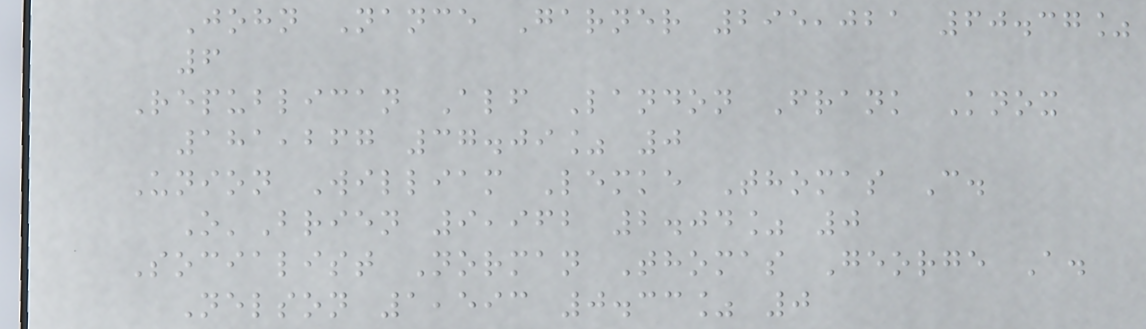John Nance Garner 295,021 60.37%
6
Republican Alf Landon Frank Knox
181,267 37.09% 0
Union William Lemke Thomas C.
O'Brien 9,962 2.04% 0
Socialist Norman Thomas George A.
Nelson 1,593 0.33% 0
